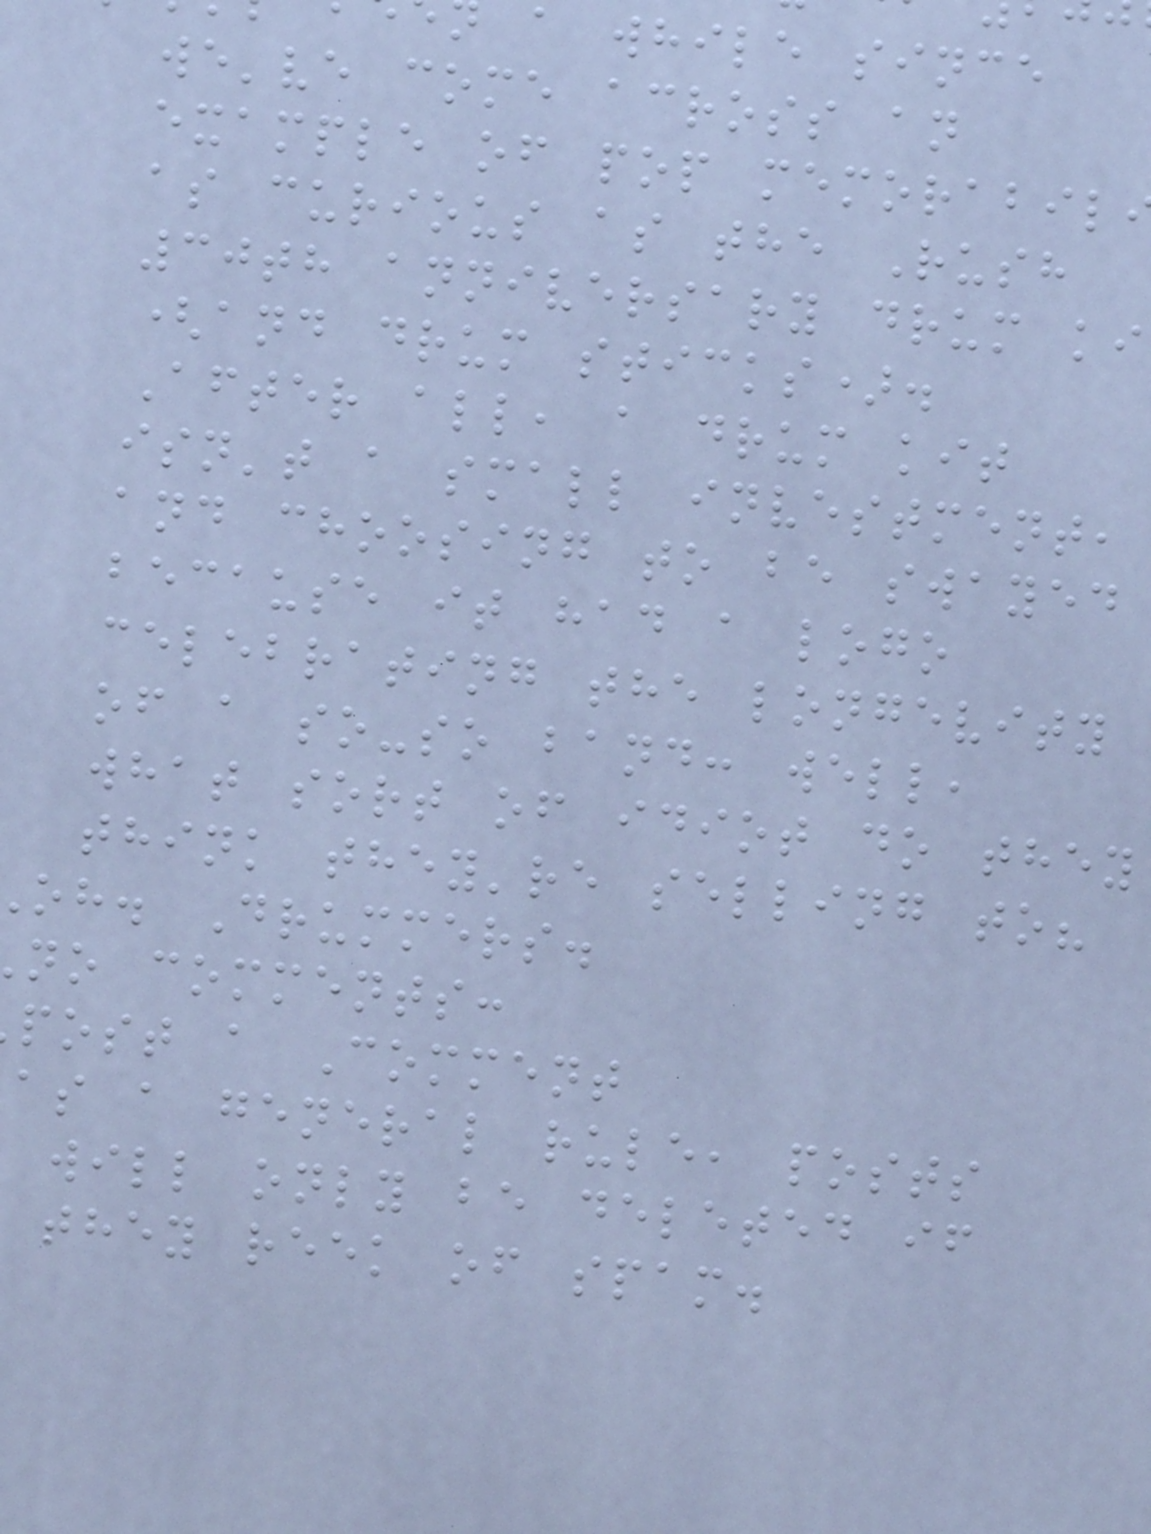a while since
we've come across an
example of pop memorabil
as curious as the Rush
30th anniversary drum ki
(and drum sticks).
After all, a drum kit
isn't a small investment,
and choosing to be swayed
because it had a logo
celebrating the longevity
of a so-so band: well,
what sort of idiot do they
think they're selling to?
oh. Drummers.
no comments:
post a Comment
as a general rule, posts
will only be deleted if
they reek of spam.
